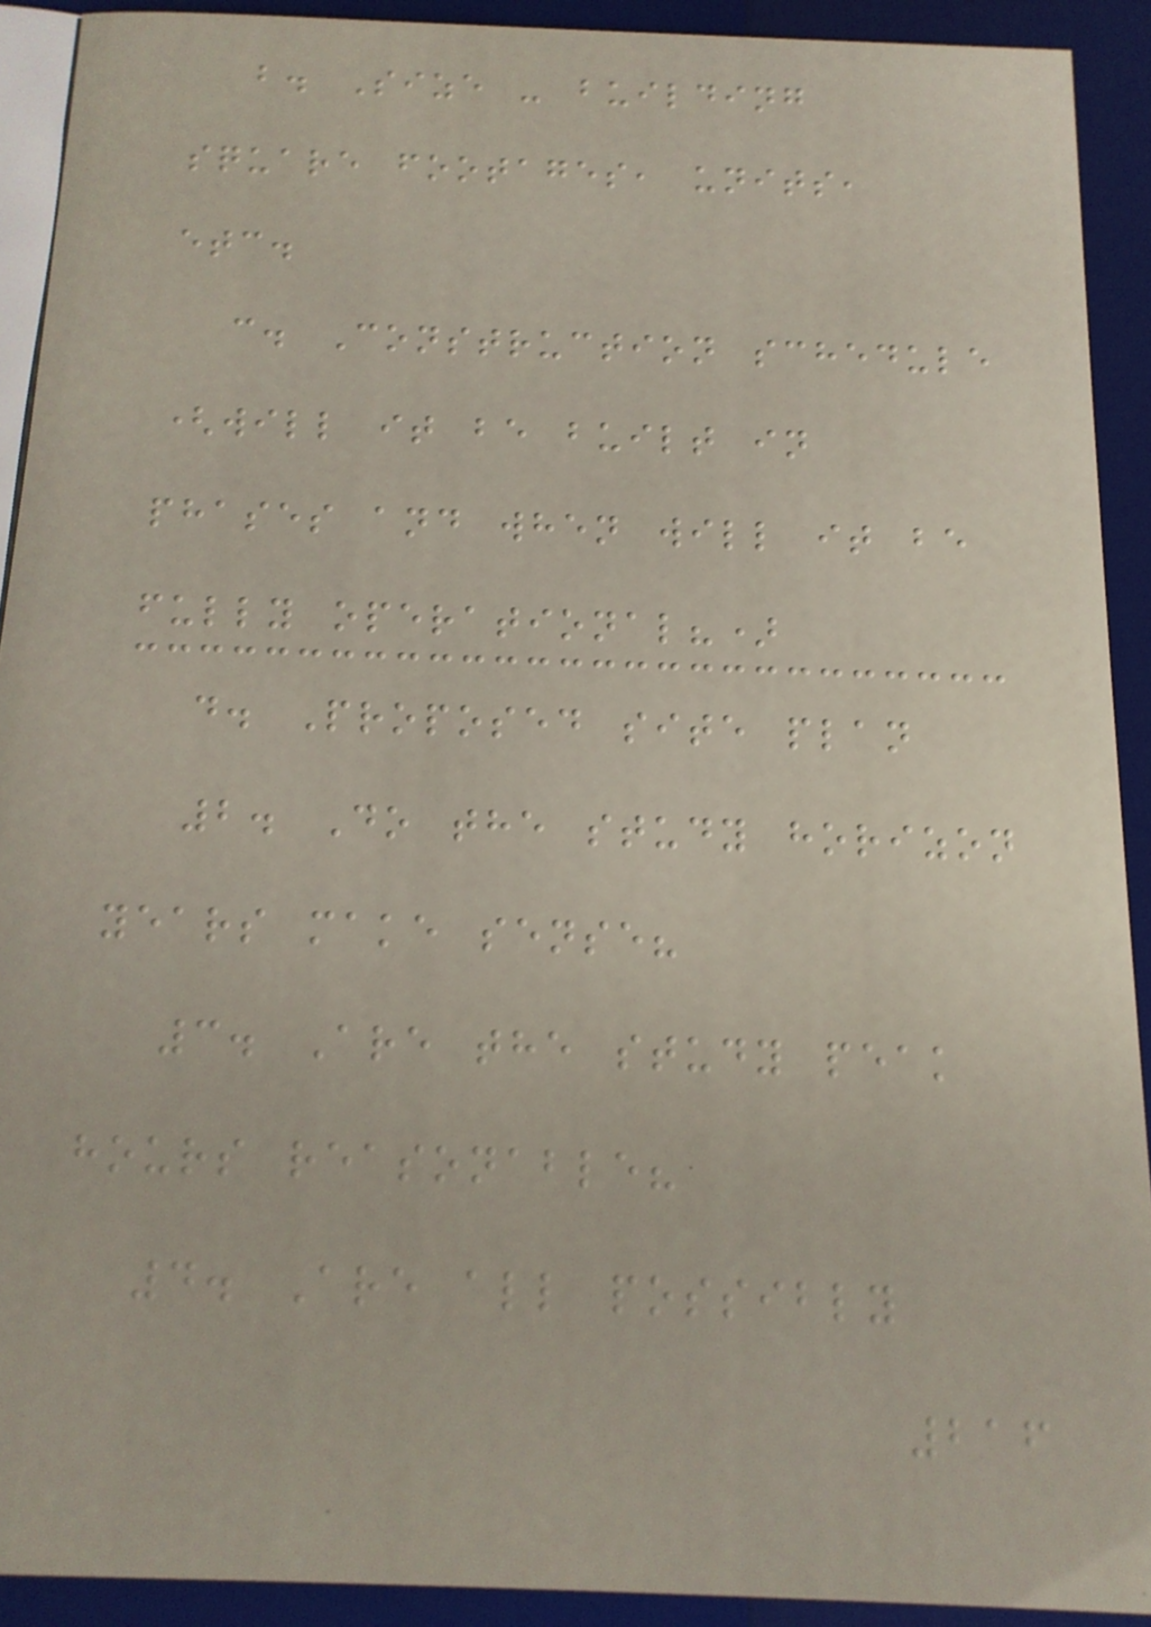b. Size - building
square footages, units,
etc.
c. Construction schedule
(will it be built in
phases and when will it be
fully operational?)
d. Proposed site plan
2. Do the study horizon
years make sense?
3. Are the study peak
hours reasonable?
4. Are all possibly
216
